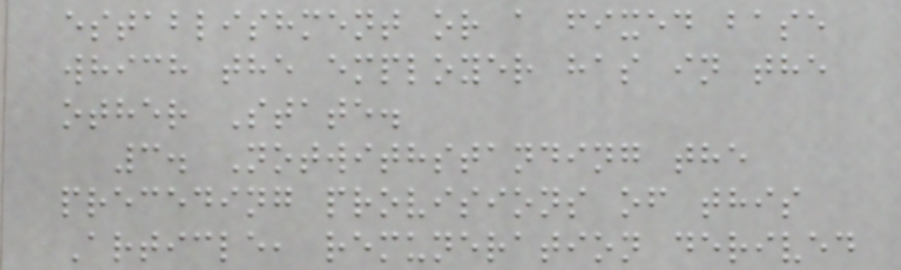establishment or a fixed base
which the employer has in the
other State.
3. Notwithstanding the
preceding provisions of this
Article, remuneration derived
